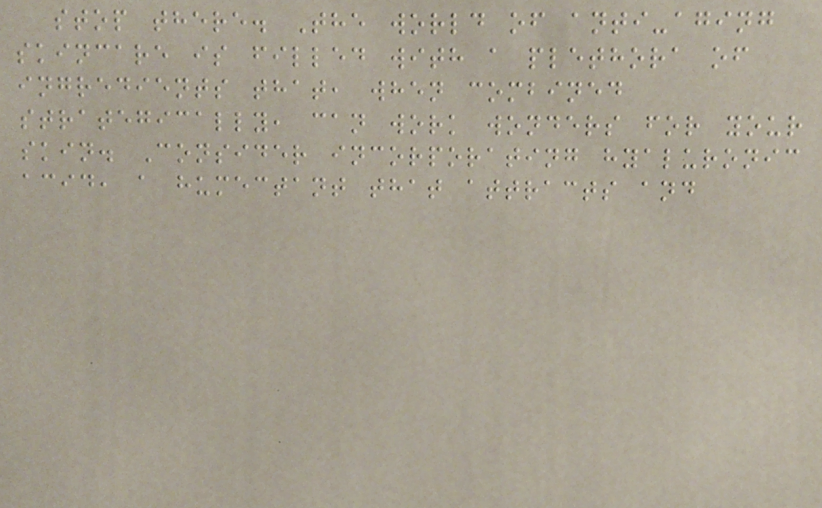stop there. The world of anti-aging
skincare is filled with a plethora of
ingredients that, when combined
strategically, can work wonders for your
skin. Consider incorporating hyaluronic
acid, a humectant that attracts and
